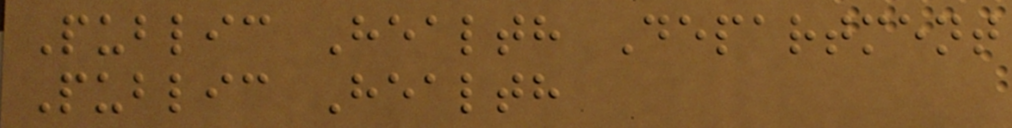Public Health Department
Public Health
